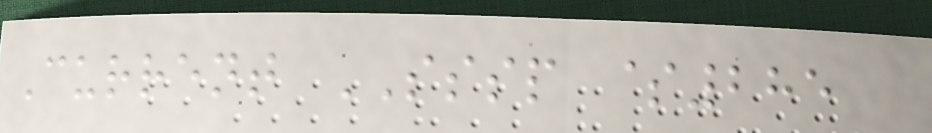Current SSSP $285
